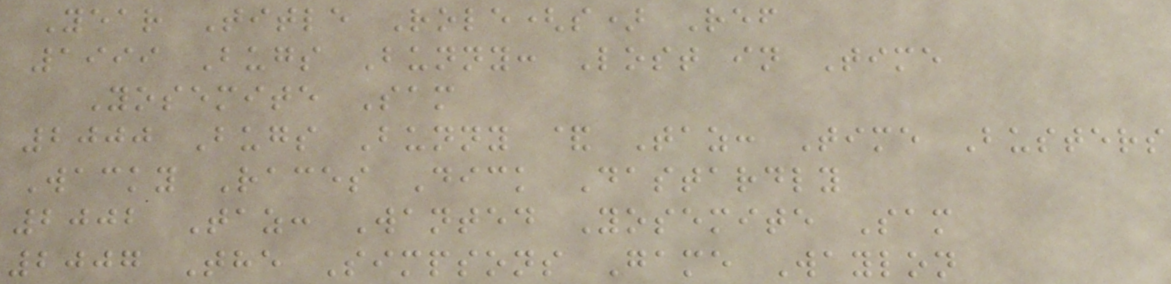Year Title Role(s) Ref
1999 Bugs Bunny: Lost in Time
Yosemite Sam
2000 Bugs Bunny & Taz: Time Busters
Wacky Races Dick Dastardly
2002 Taz: Wanted Yosemite Sam
2007 The Simpsons Game Waylon
